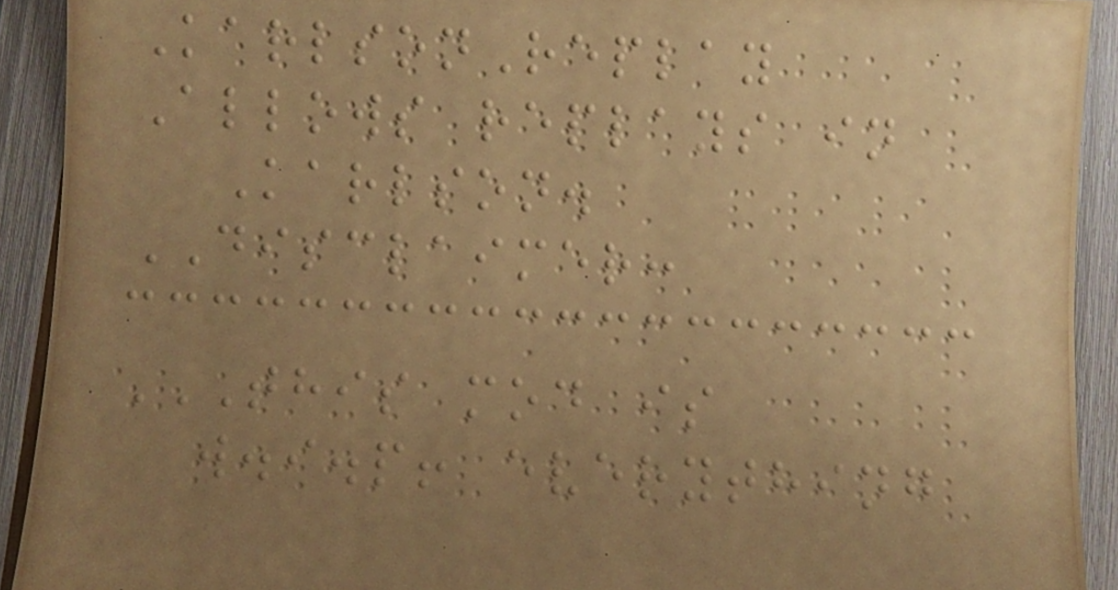KarlsonReplay
Allows replays in
Karlson.
DISCLAIMER:
THIS MOD IS
W.I.P! EVERYTHING
